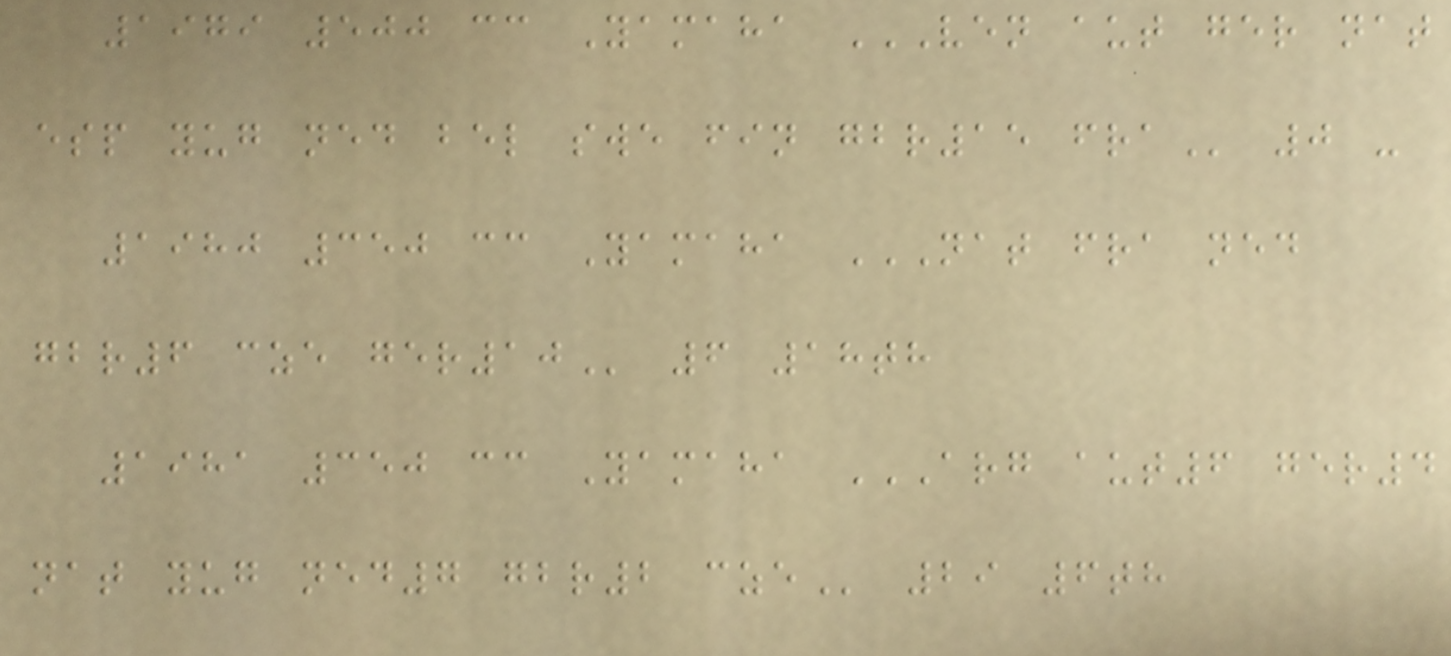1979 500 cc Yamaha VEN AUT GER NAT
ESP YUG NED BEL SWE FIN GBR15 FRA 0 -
1980 350 cc Yamaha NAT FRA NED
GBR6 CZE GER10 6 18th
1981 350 cc Yamaha ARG AUT6 GER4
NAT YUG NED7 GBR2 CZE 29 6th
